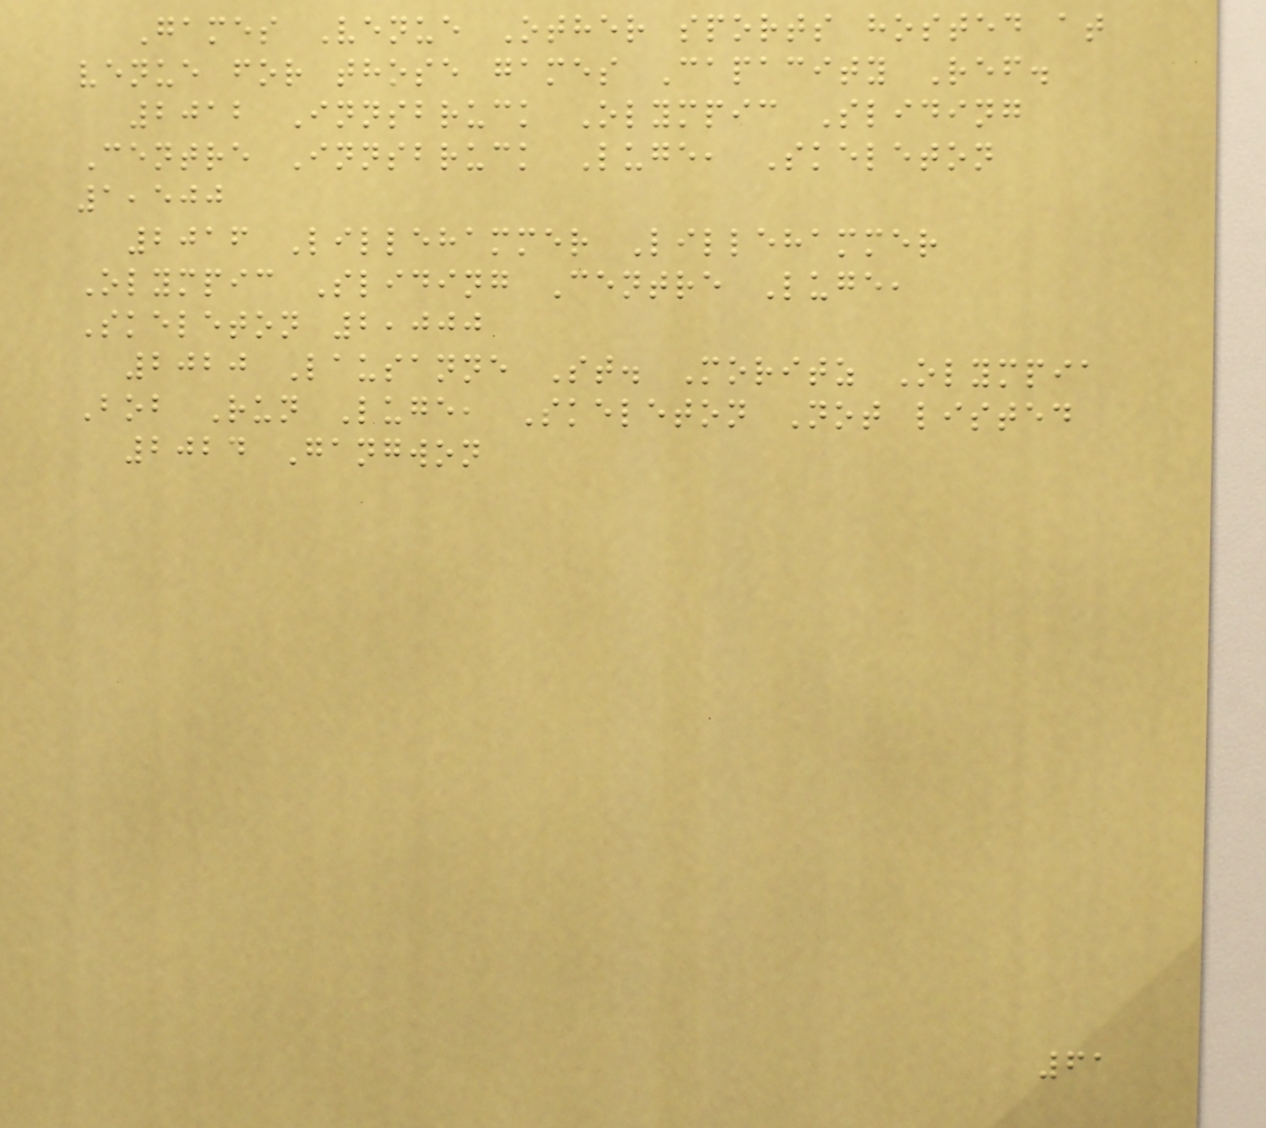Games Venue Other sports hosted at
venue for those games Capacity Ref.
2012 Innsbruck Olympic Sliding
Centre Innsbruck Luge, Skeleton
1,500
2016 Lillehammer Lillehammer
Olympic Sliding Centre Luge,
Skeleton 2,000
2020 Lausanne St. Moritz Olympia
Bob Run Luge, Skeleton Not listed
2024 Gangwon
61
